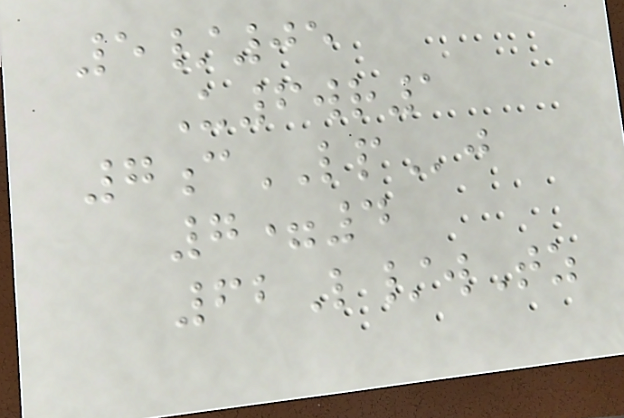5/05
U6wr1
7cLPj
7=4
62L/wTz
